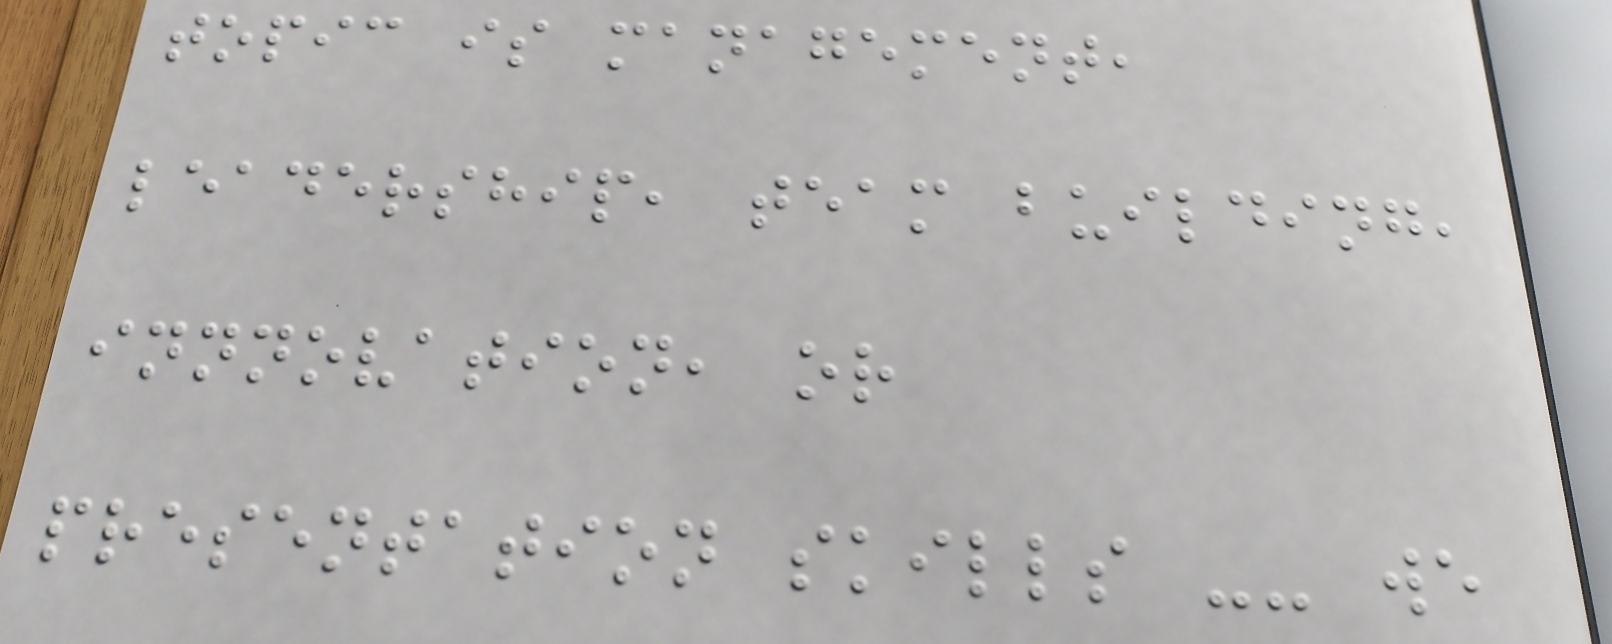topic is management,
leadership, team building,
innnovation, or
presentation skills -- we
